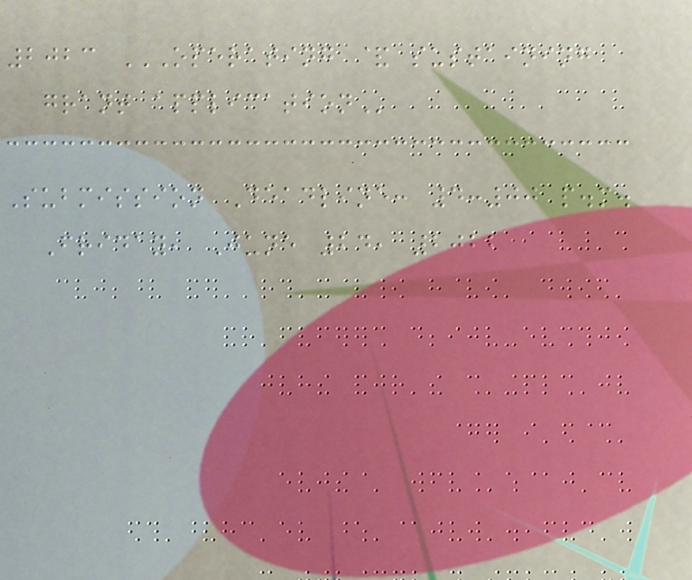2023 OPERATING & SUSTAINING
GRANT APPLICATION
Submission Deadline: 4:00 p.m.
Friday, June 24, 2022
